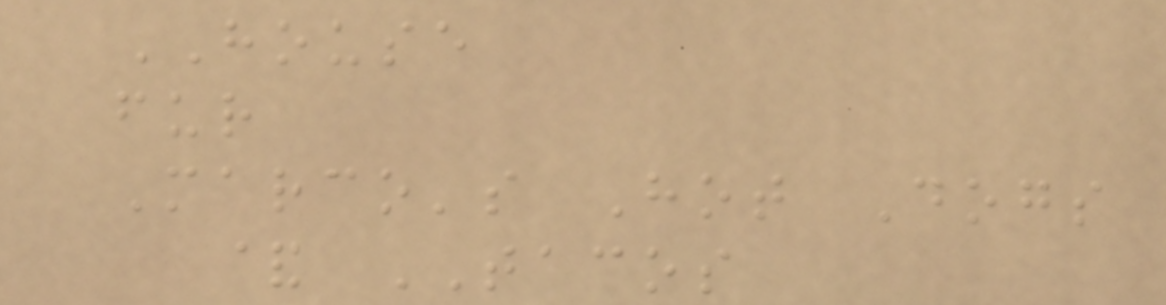HOUSE
fur
Marco's Hot Dogs
& TACOS
